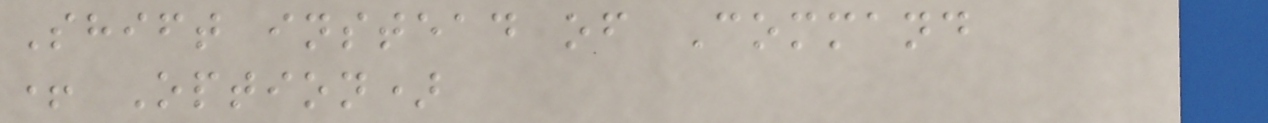Shift instead of Command
+ Option)
